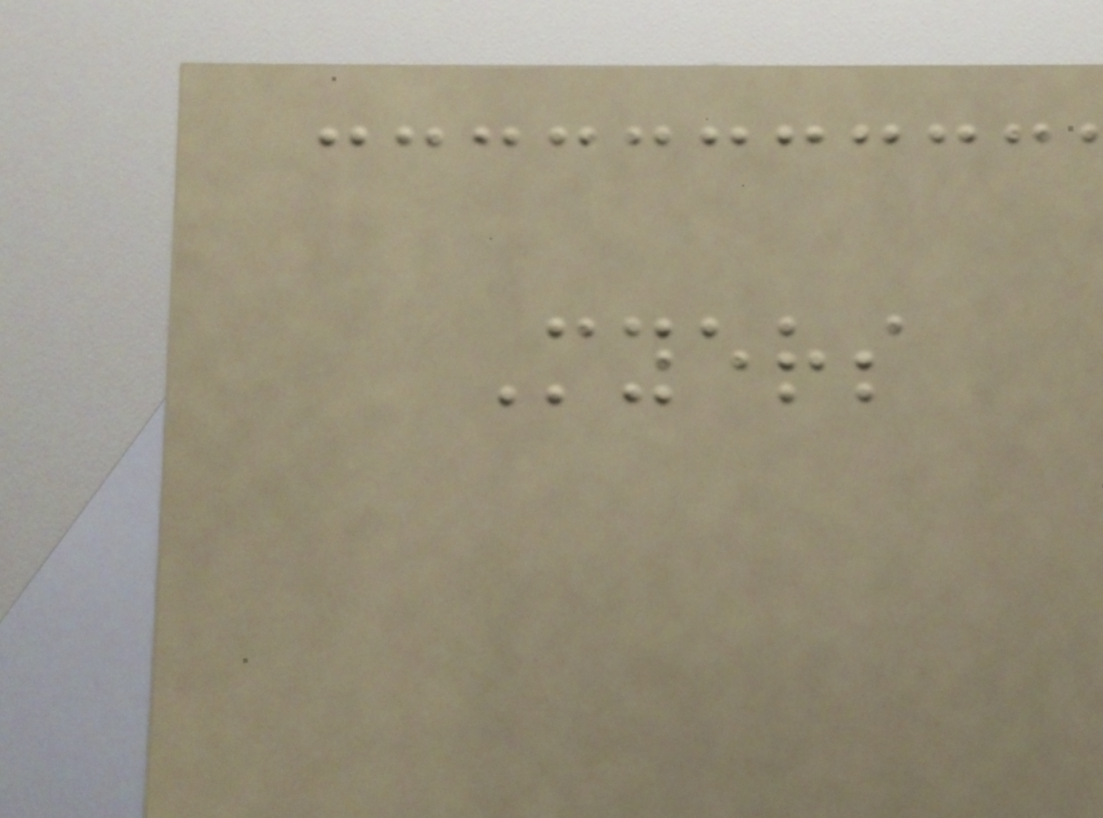Myers
